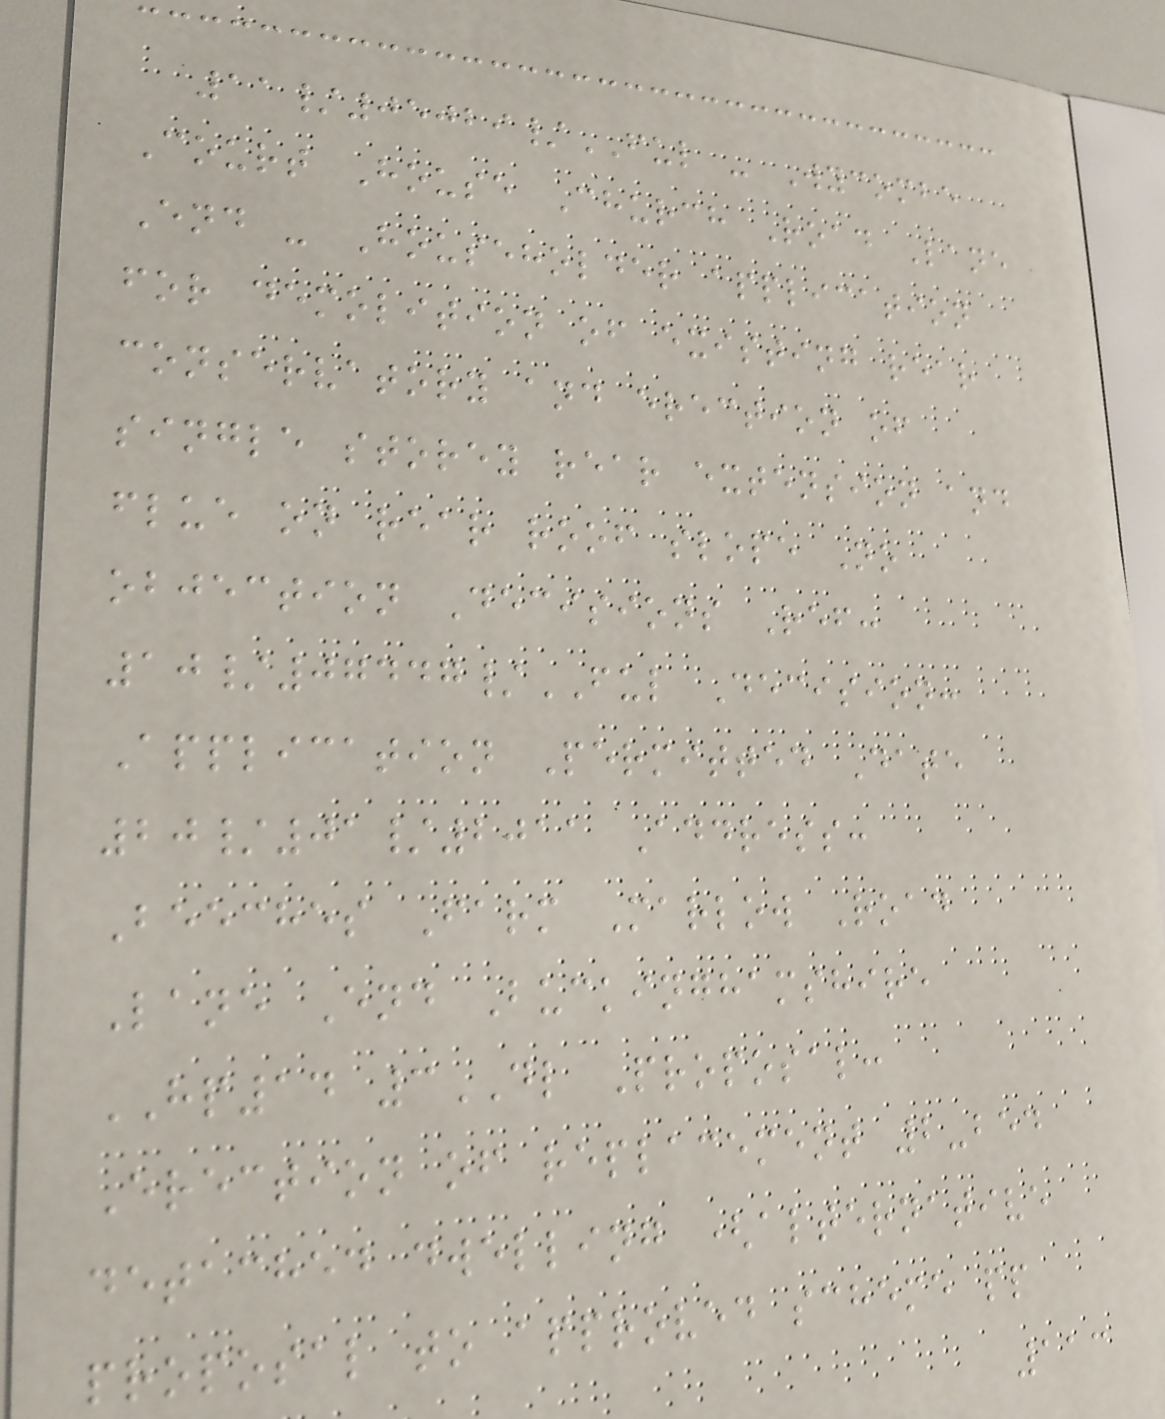11/05029/FUL - Wycombe
Court House Church Road Lane
End - Householder application
for demolition of existing rear
conservatory and erection of
single storey rear extension and
flue on rear roof slope No
objection Decisions Ref:
10/07447/FUL Decision:
Application Permitted Date
20/01/2011 Address:
Beeches Farm Marlow Road
Lane End Buckinghamshire
HP14 3DL Proposal:
Erection of replacement 2-bed
detached dwelling (alternative
proposal to approved scheme pp
113
